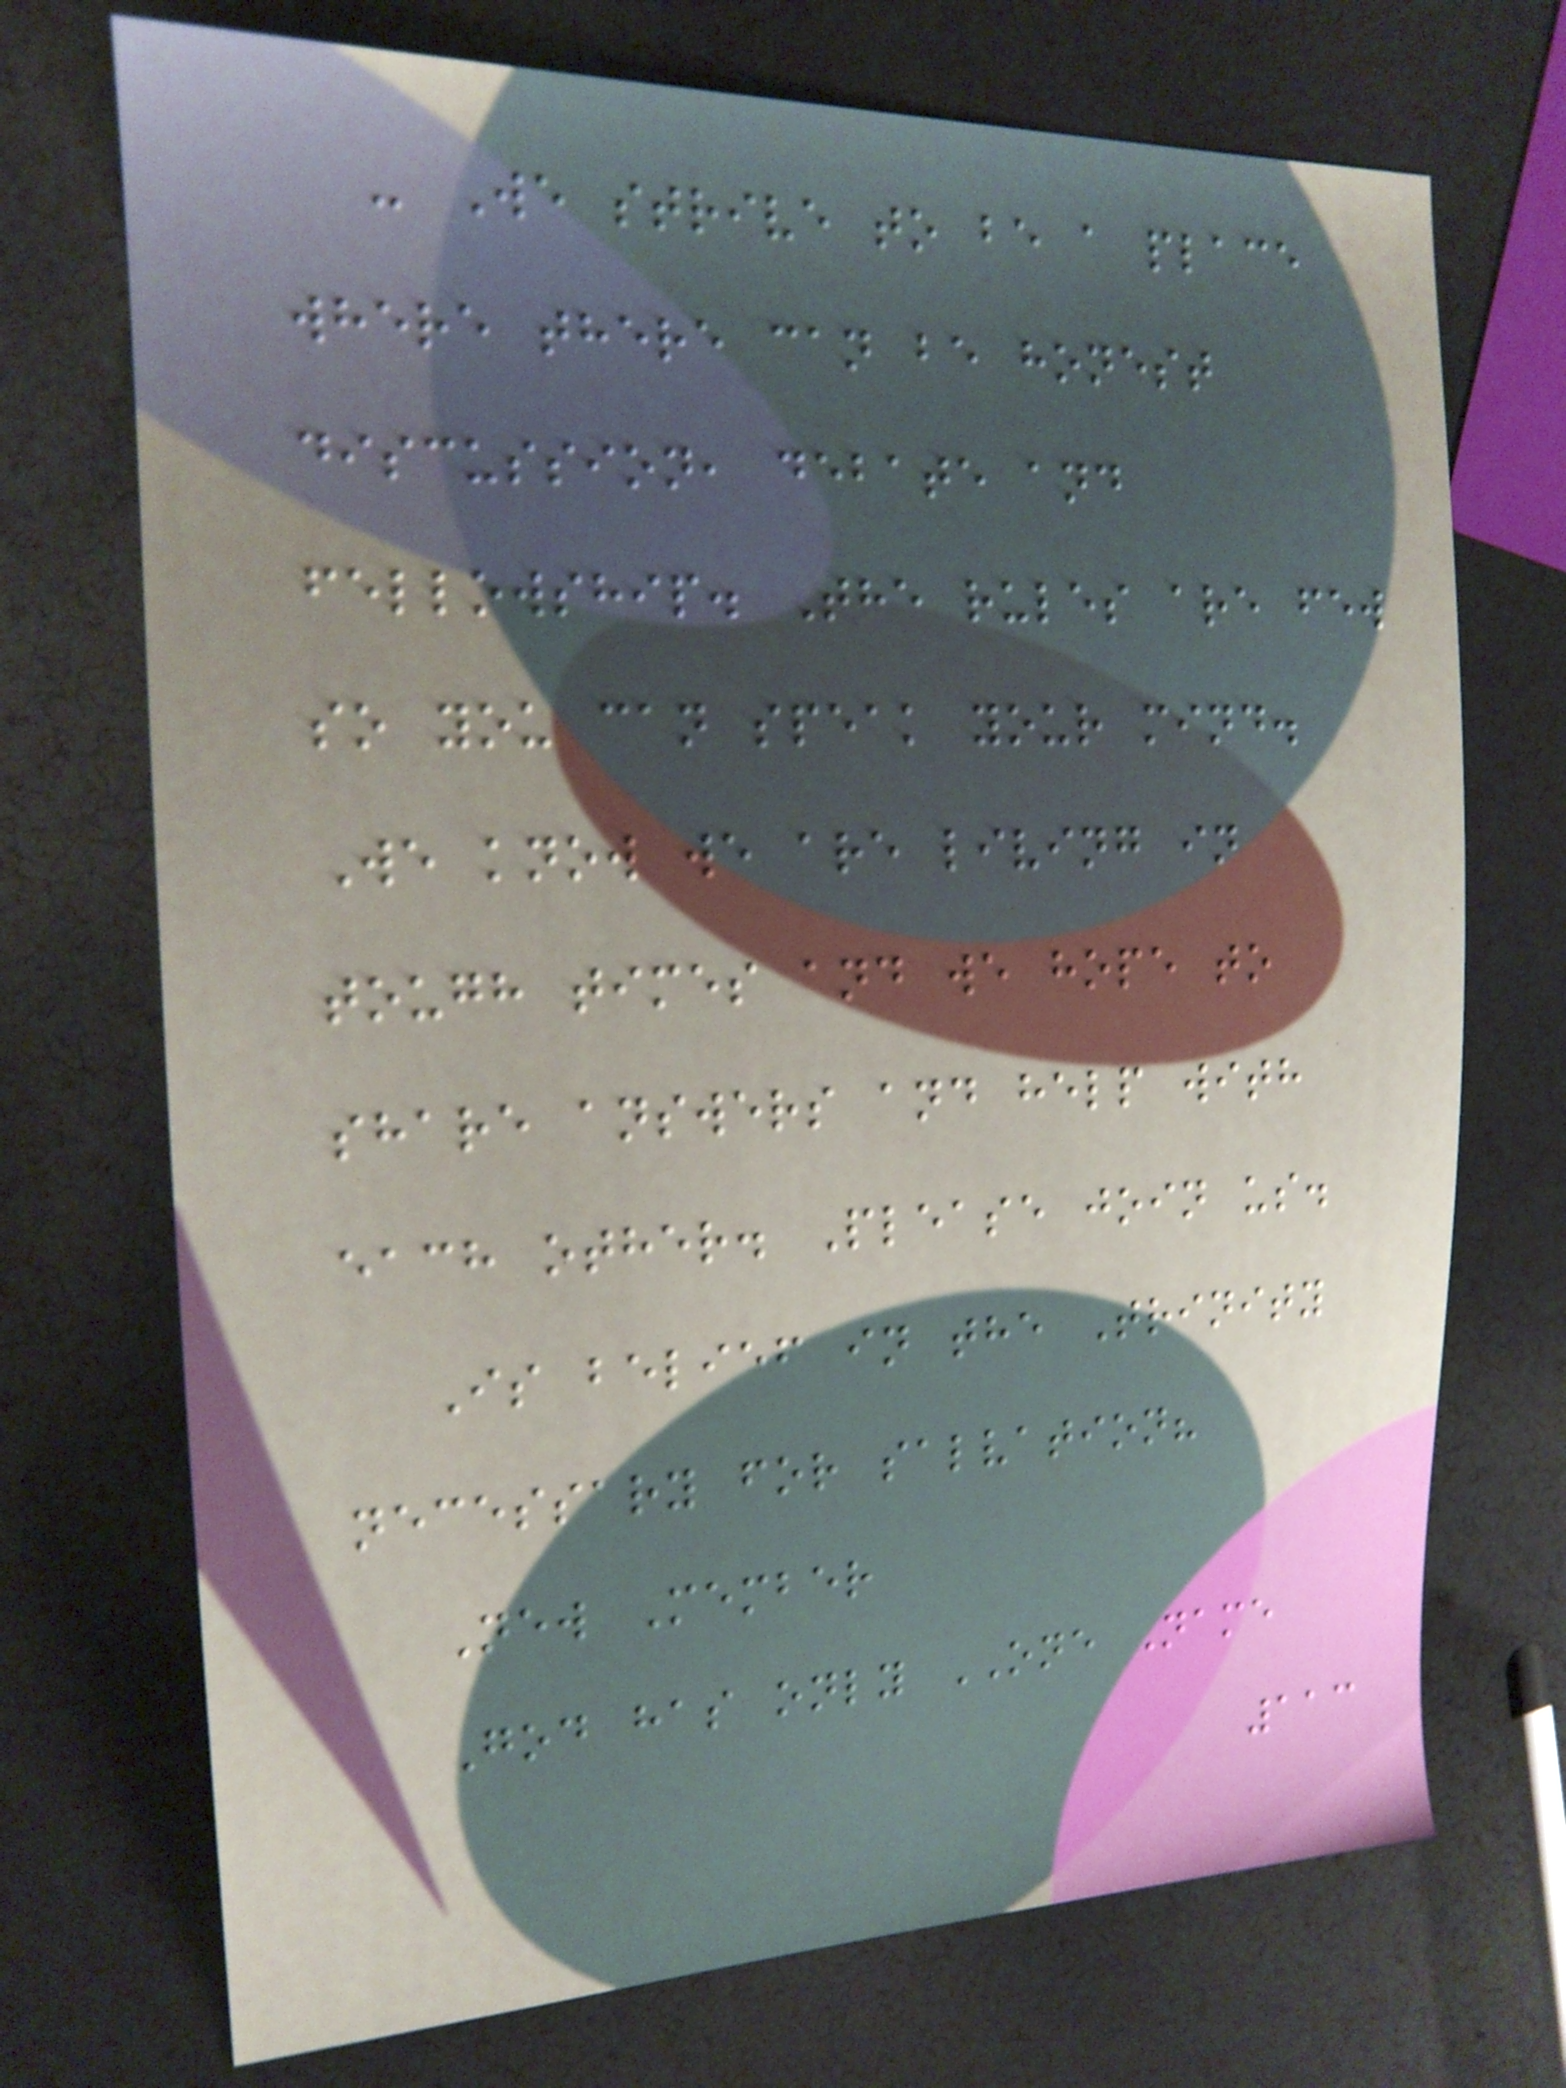- We strive to be a place
where there can be honest
discussion, debate and
fellowship. The rules are few
so you can speak your mind.
We know we are living in
tough times and we hope to
share answers and help with
each other. Please join us.
Is belief in the Trinity
necessary for salvation?
New Member
God has only ONE Name
113
